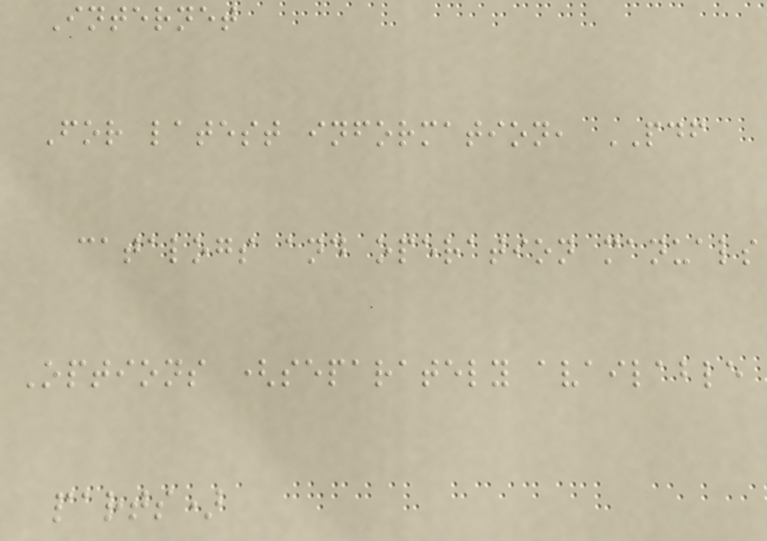Internet
For latest information, PDF
catalogs and operation manuals
Options (separately available
parts)
